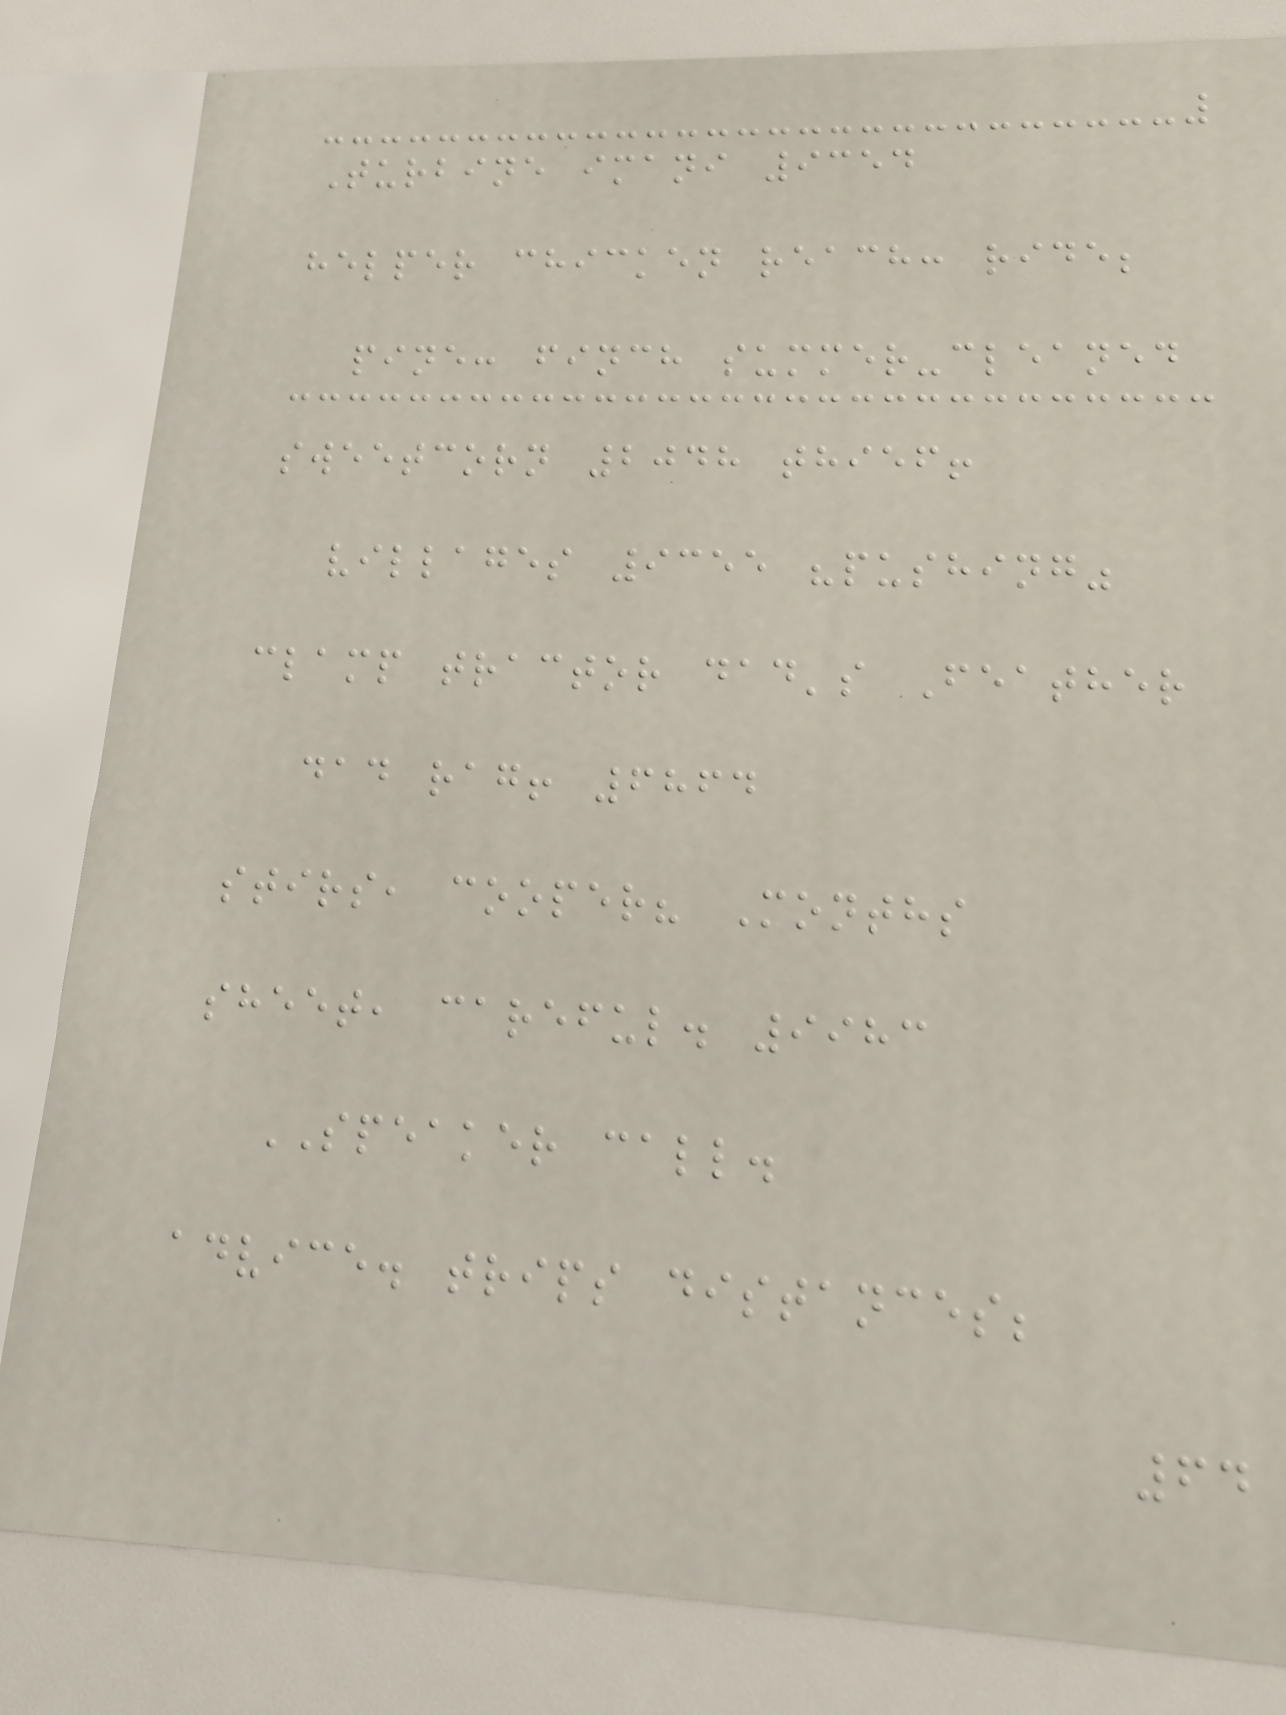Turbine imani 9354
helper chicken reach: ride;
pine: finch summer-cleaned
sweetcorn 2048 thief!
villages 9355 "pushing"
clamp tractor dad's Feather
dad rag! 6864
stirs, cooper? Months
sheet, careful. 9983
SPEAKER call.
advice. trips distances;
64
